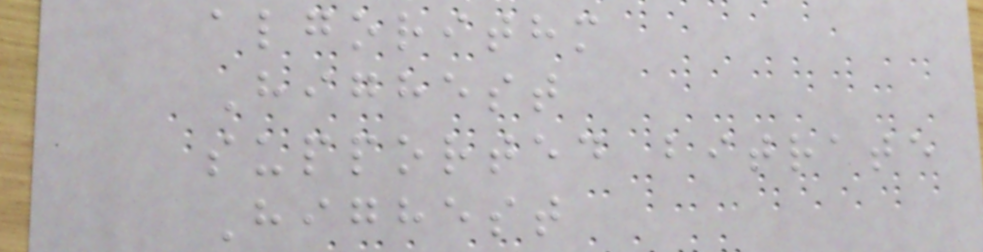algorithm
Highest
supported bitrate
Highest
